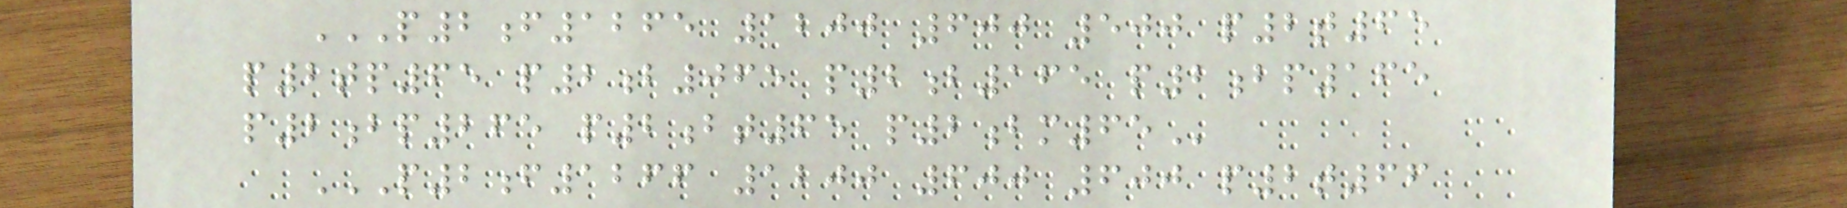P2F1265 1200 600 500 P2T65
P2TP65 P2B065 P2B165 P2BP165
P2BP265 P2BT65 P2BM65
P2F1266 1200 600 600 P2T66
